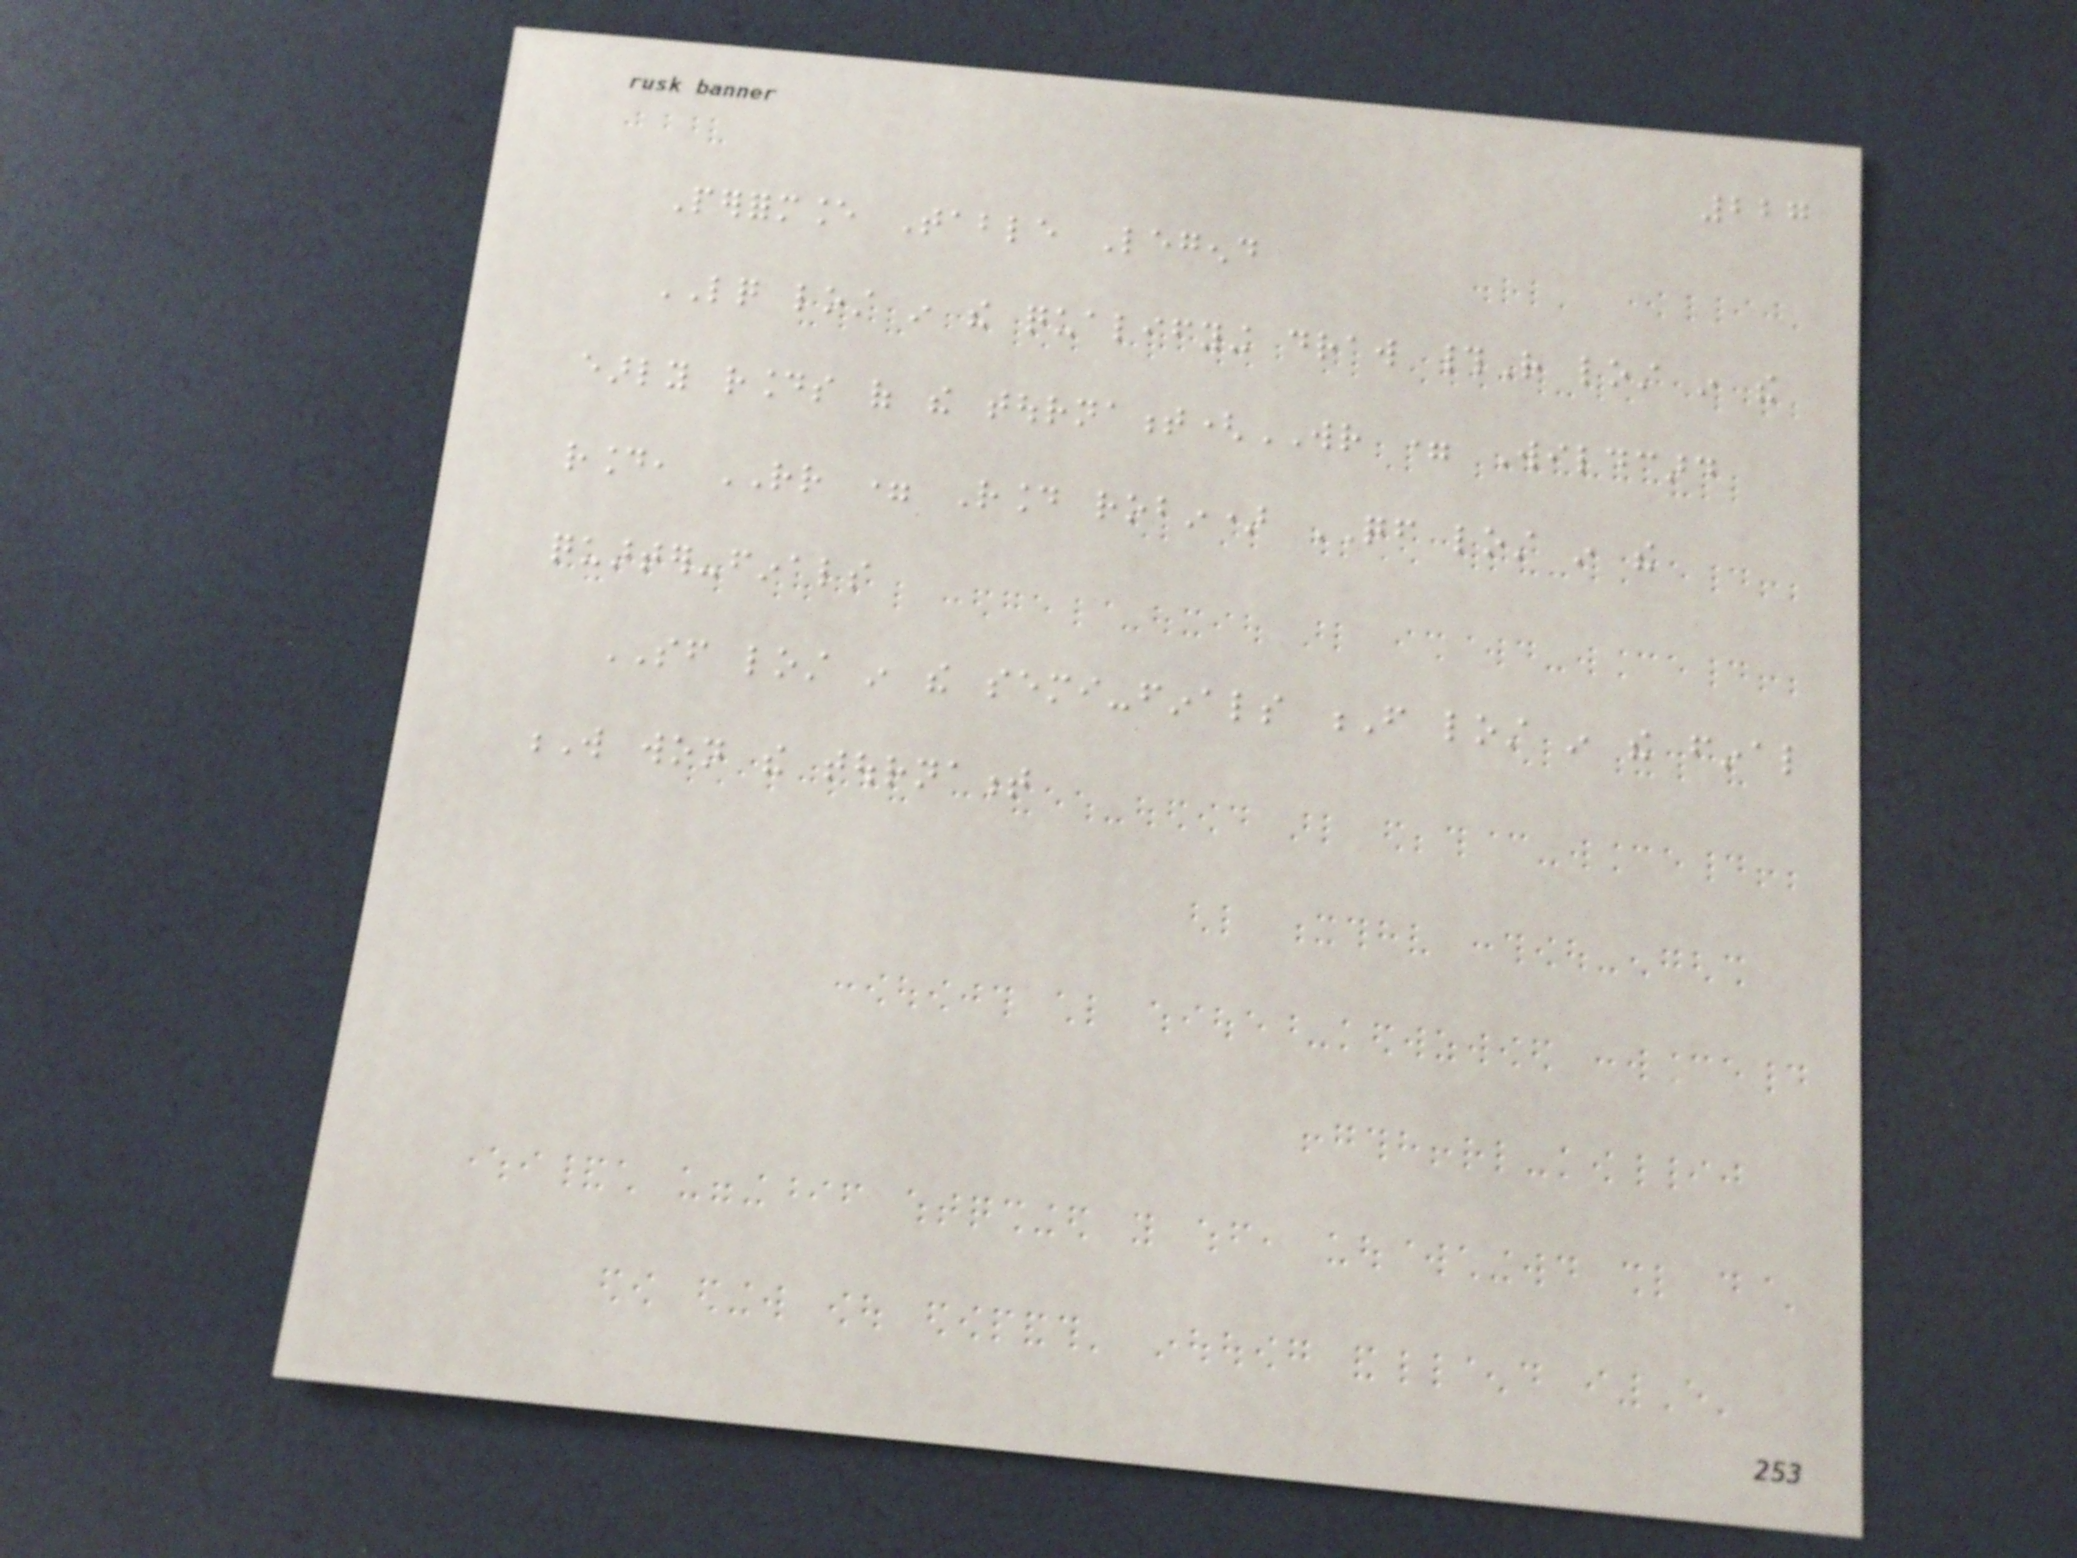227
Performance Table Legend
LQ lost in the qualifying draw #R lost in the
early rounds of the tournament(WR = Wildcard
round, RR = Round robin) QF lost in the
quarter-finals
SF lost in the semi-finals F lost in the final
W won the tournament
